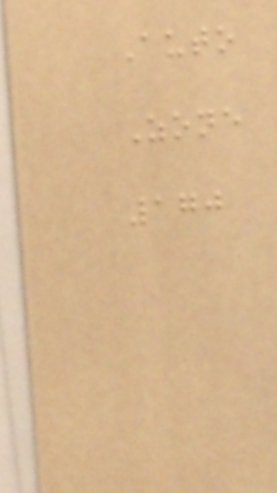Auto
Zone
170
